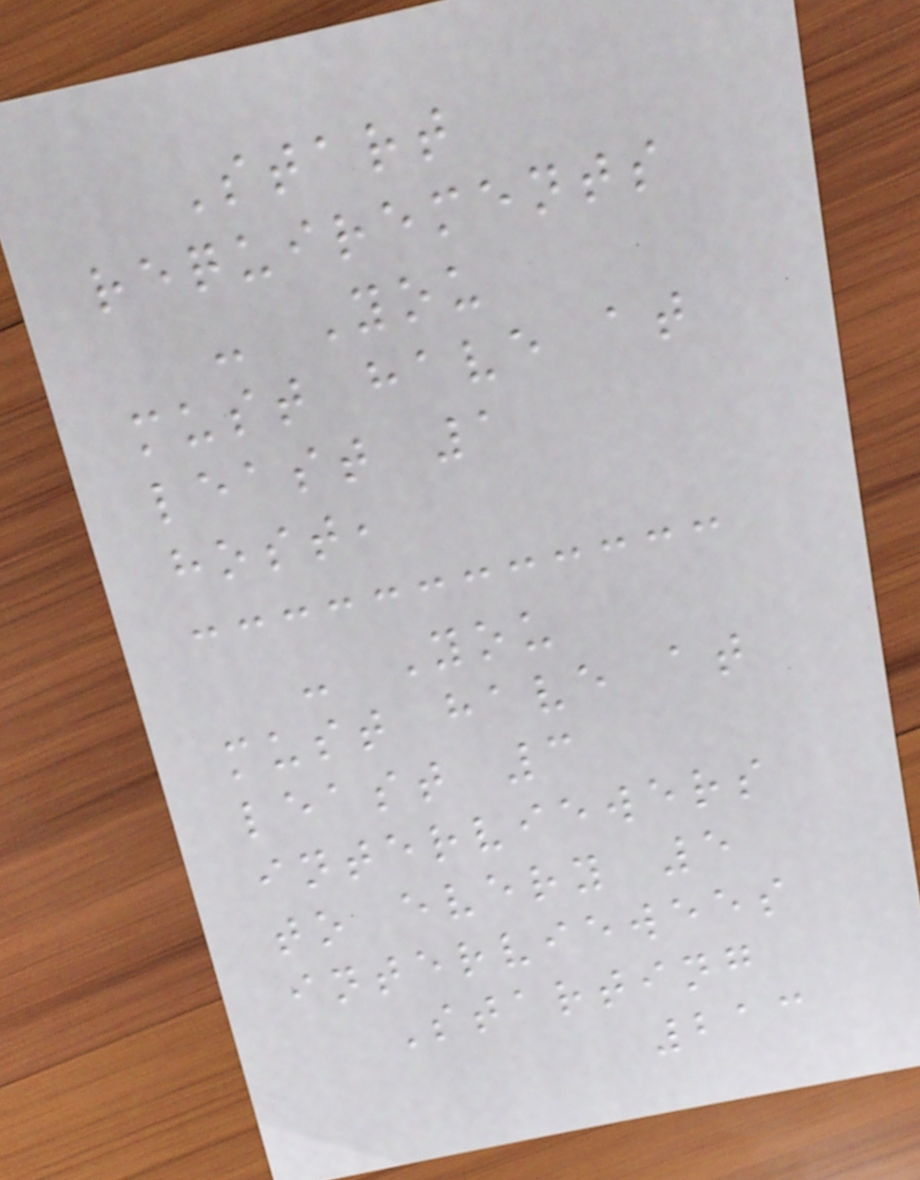Start
requirements
- You
must have at
least 1
host,
- You
must have at
least 3
interviewers
to every 5
interviewees
Starting
213
